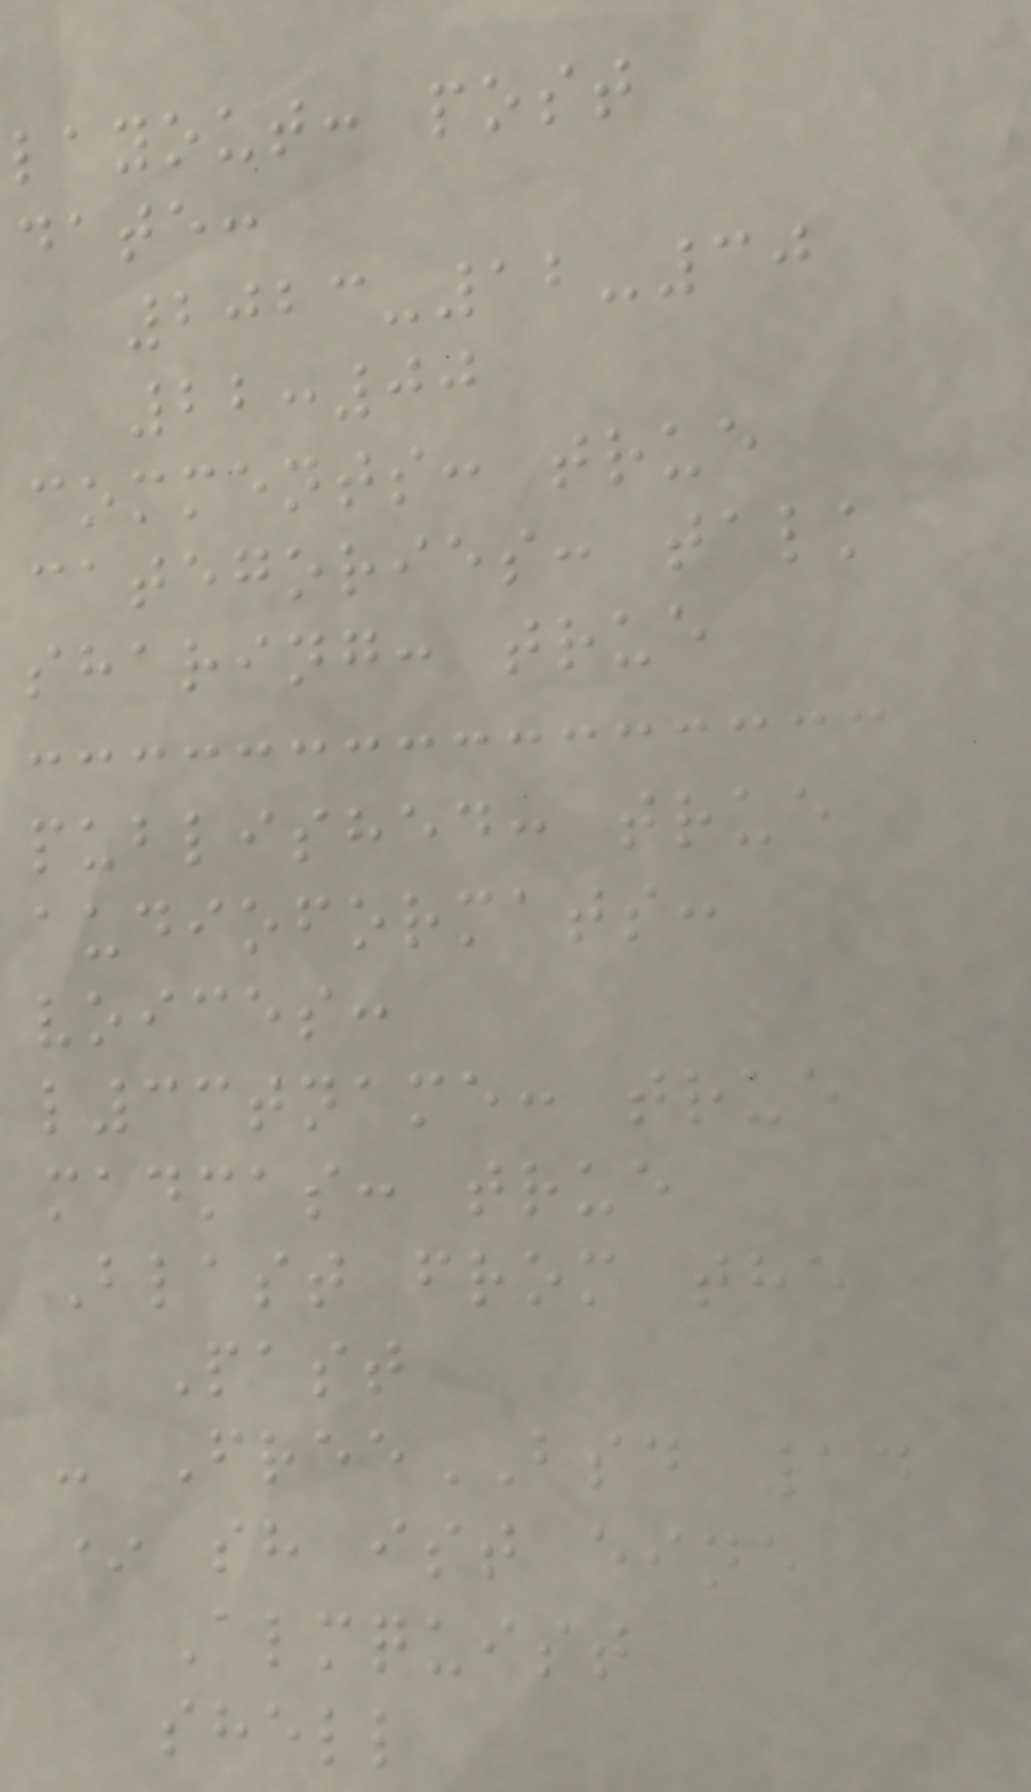layout: post
date:
2023-12-30
22:00
comments: true
categories: talk
sharing: true
published: true
audioformats:
voices:
l33tname: true
madmas: true
Blast from the
Past
- FreeBSD 14
* sh ist eine
Almquist
shell
